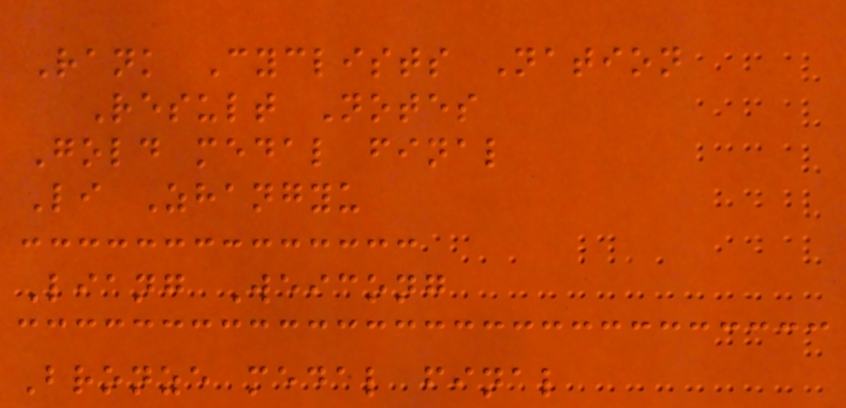Rank Cyclists Nation
Result Notes
Gold medal final
Li Zhangyu
Liang Weicong
Bronze medal final
